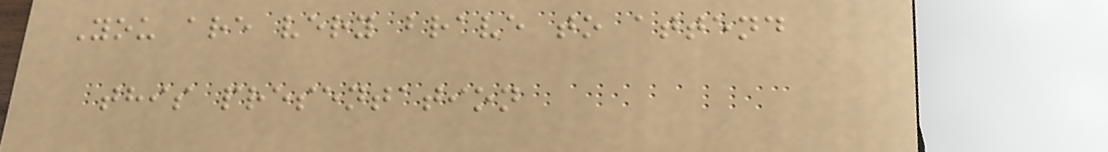You are very brave to attend
this presentation
